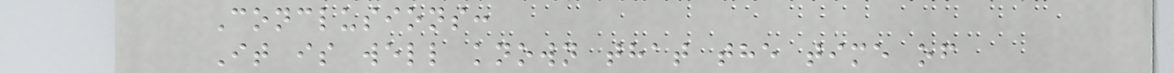Conclusions:
It is well known that the time of
